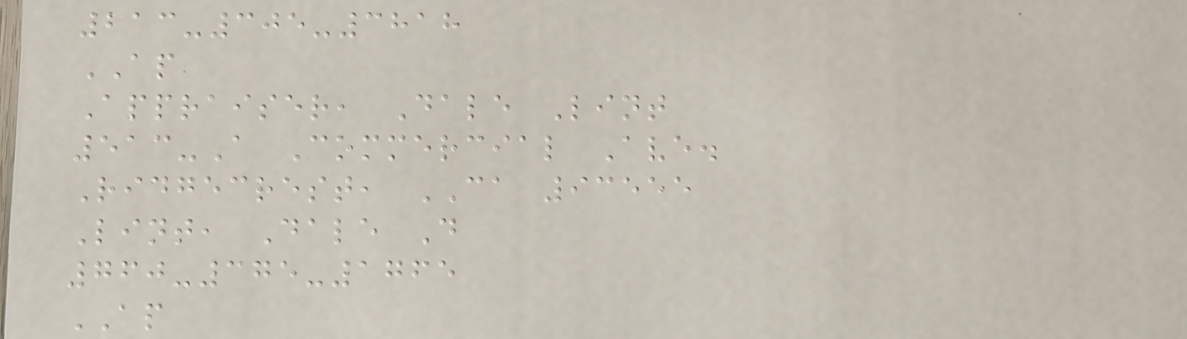213-305-3818
AP
Appraiser, Dale Lint
513-A Commercial Ave.
Ridgecrest, CA 93555
Lint, Dale D
760-375-1765
AP
